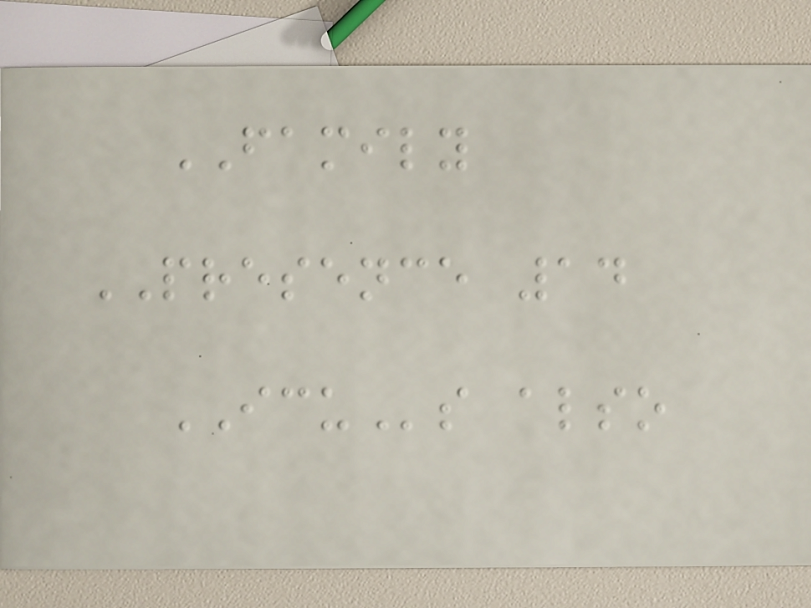FAMILY
PRESENCE 14
ICUs also
